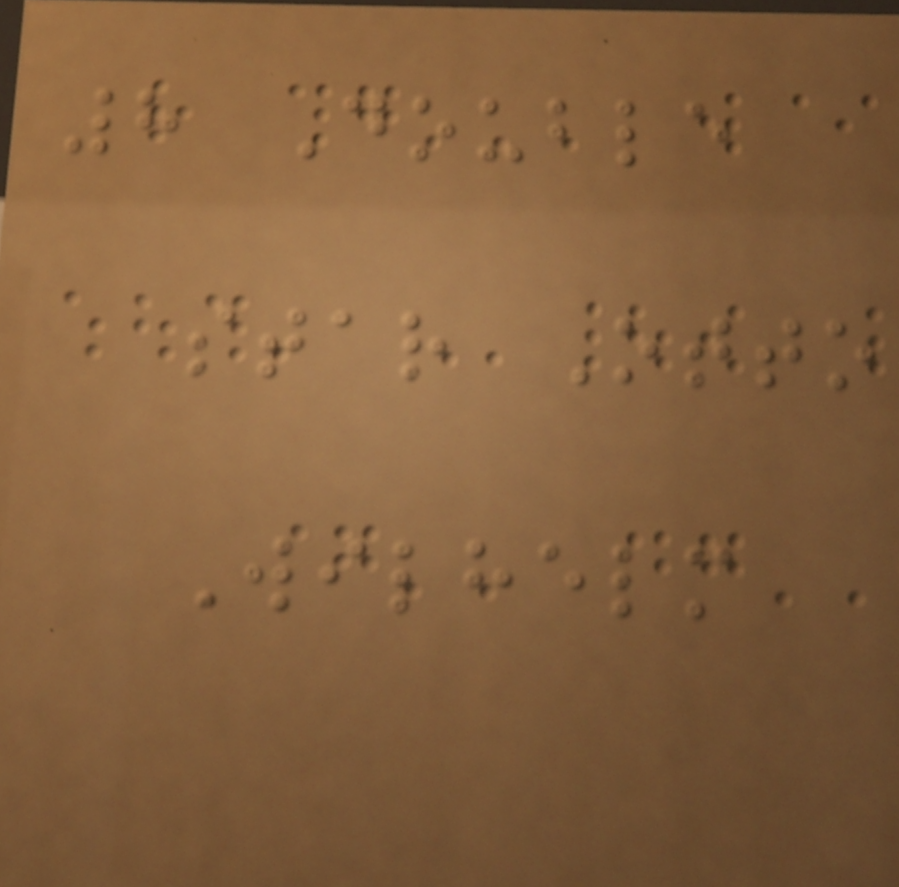8 Double
star Otto
Wilhelm
